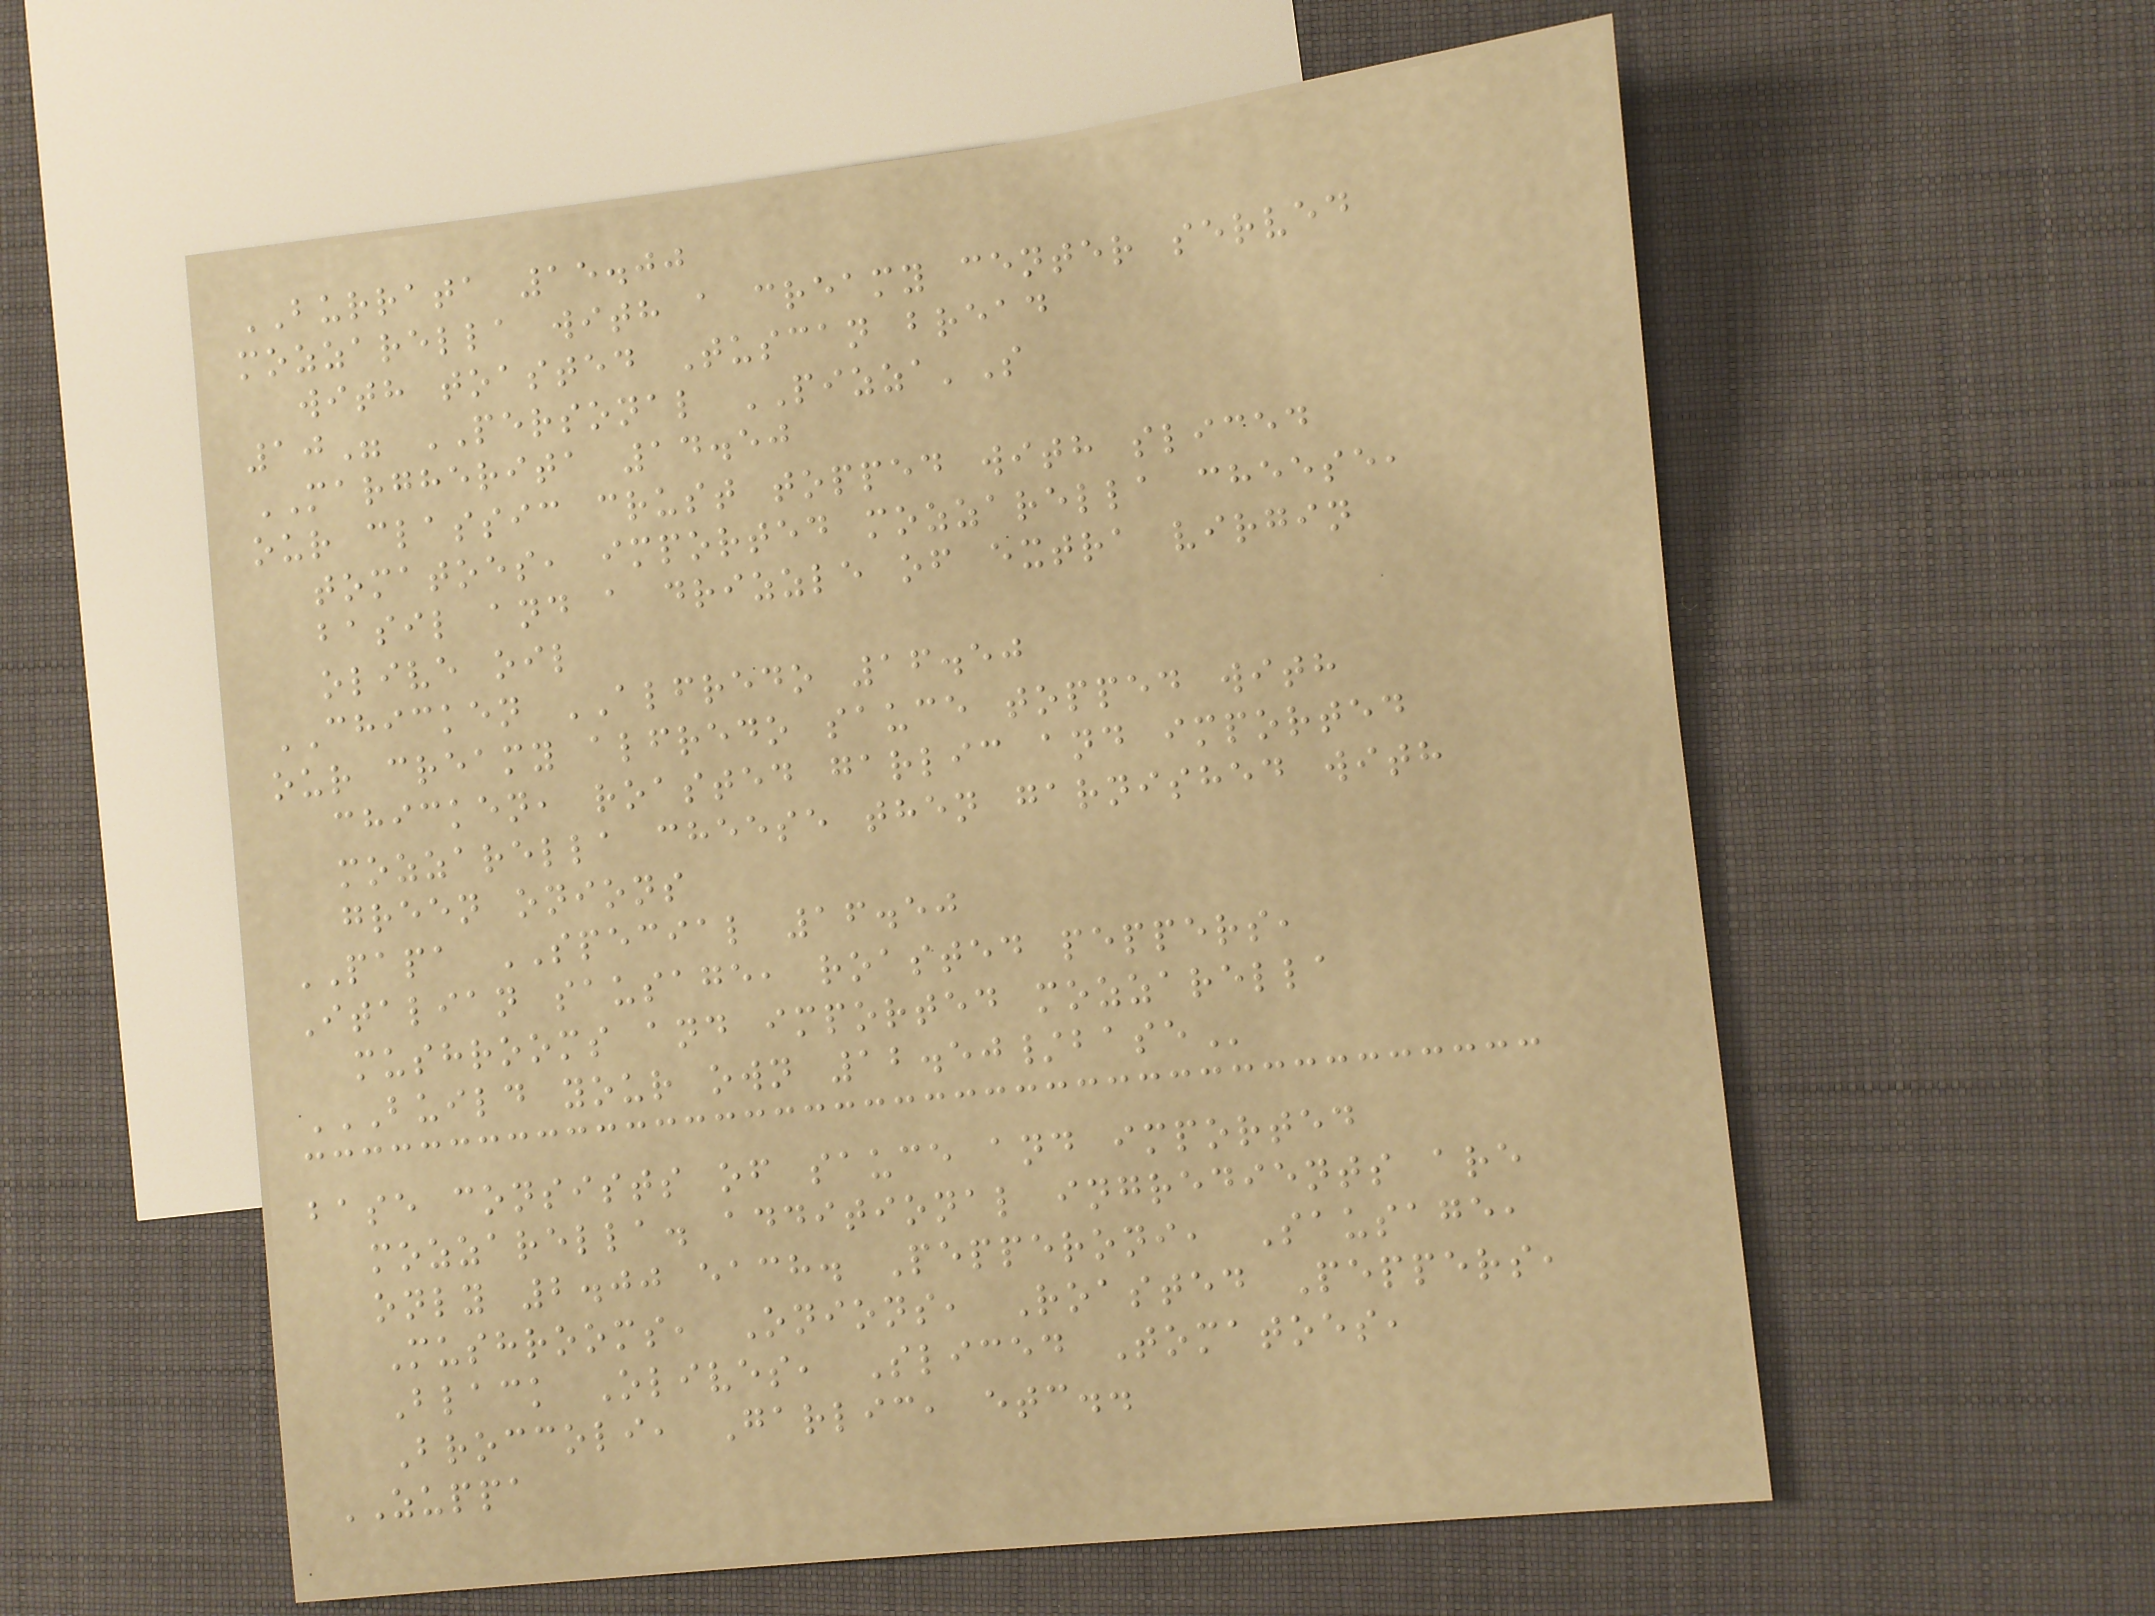BURRATA 15.00
mozzarella with a creamy center served
with toasted Tuscan bread
10" PERSONAL PIZZA'S
MARGHERITA 14.50
our classic crust topped with sliced
tomatoes, imported mozzarella cheese,
basil and a drizzle of extra virgin
olive oil
CHICKEN ALFREDO 16.50
our creamy alfredo sauce topped with
chicken, roasted garlic and imported
mozzarella cheese then garnished with
green onions
PAPA SPECIAL 16.50
Italian sausage, roasted peppers,
mushrooms and imported mozzarella
BUILD YOUR OWN 12.50/BASE
base consists of sauce and imported
mozzarella. additional ingredients are
only 2.00 each. Pepperoni, Sausage,
Mushrooms, Onions, Roasted Peppers,
Black Olives, Sliced Tomatoes,
Broccoli, Garlic, etc..
ZUPPA
